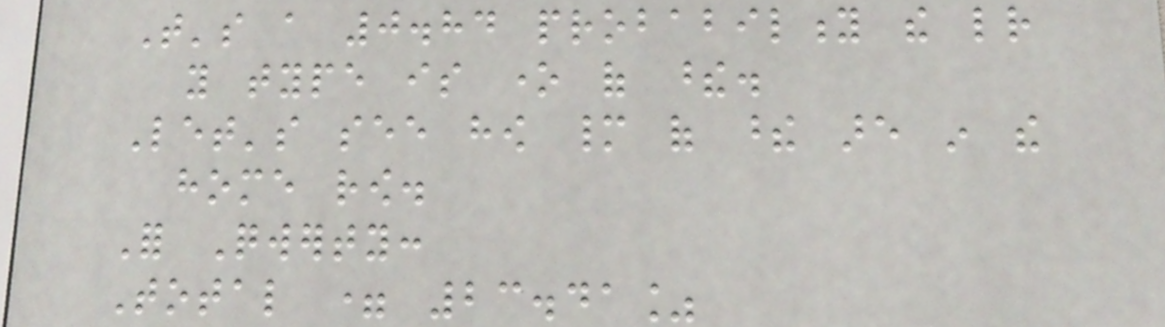That's a 0.84 probability the letter
you type is one of these.
Let's see how many of these are in the
home row.
For Qwerty:
Total = 23.41%
